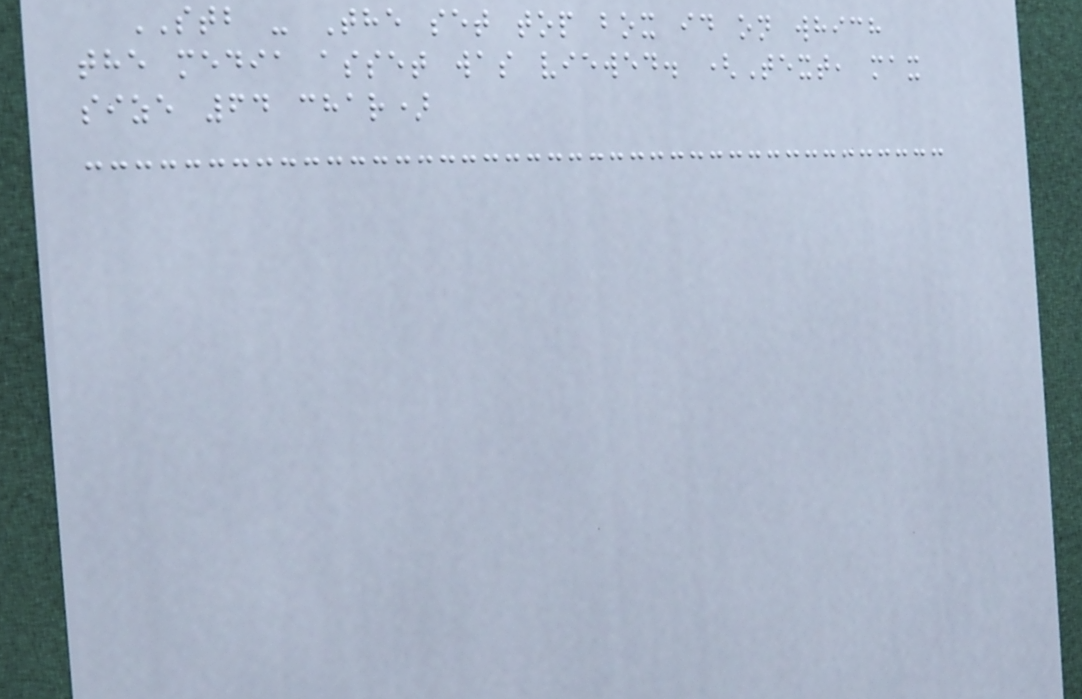STB - The set top box id on which
the media asset was viewed. (Text, max
size 64 char)
